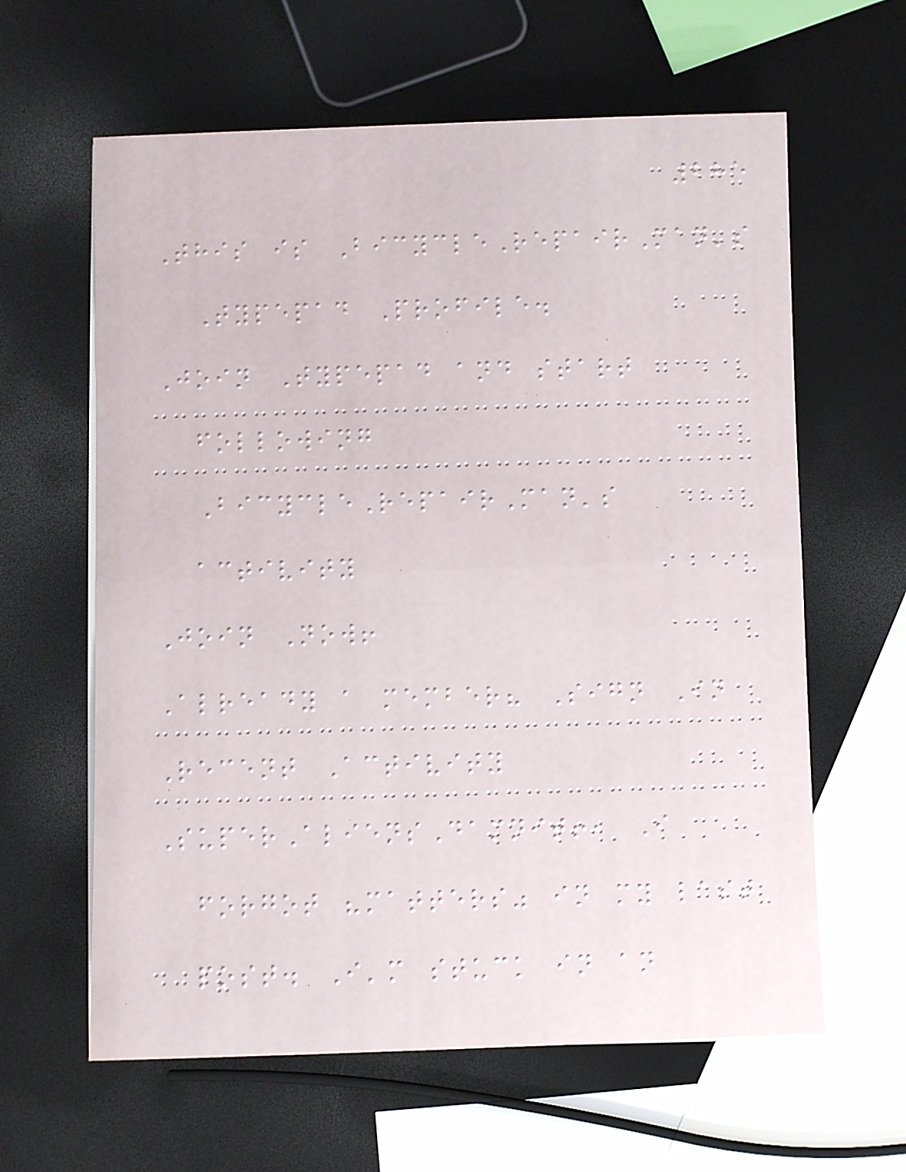285
This is BicycleRepairMan's
Typepad Profile.
Join Typepad and start
following
BicycleRepairMan's
activity
Join Now!
Already a member? Sign In
Recent Activity
SuperAliensDamnit!, I
forgot "matters" in my last
post. I'm stuck in an
